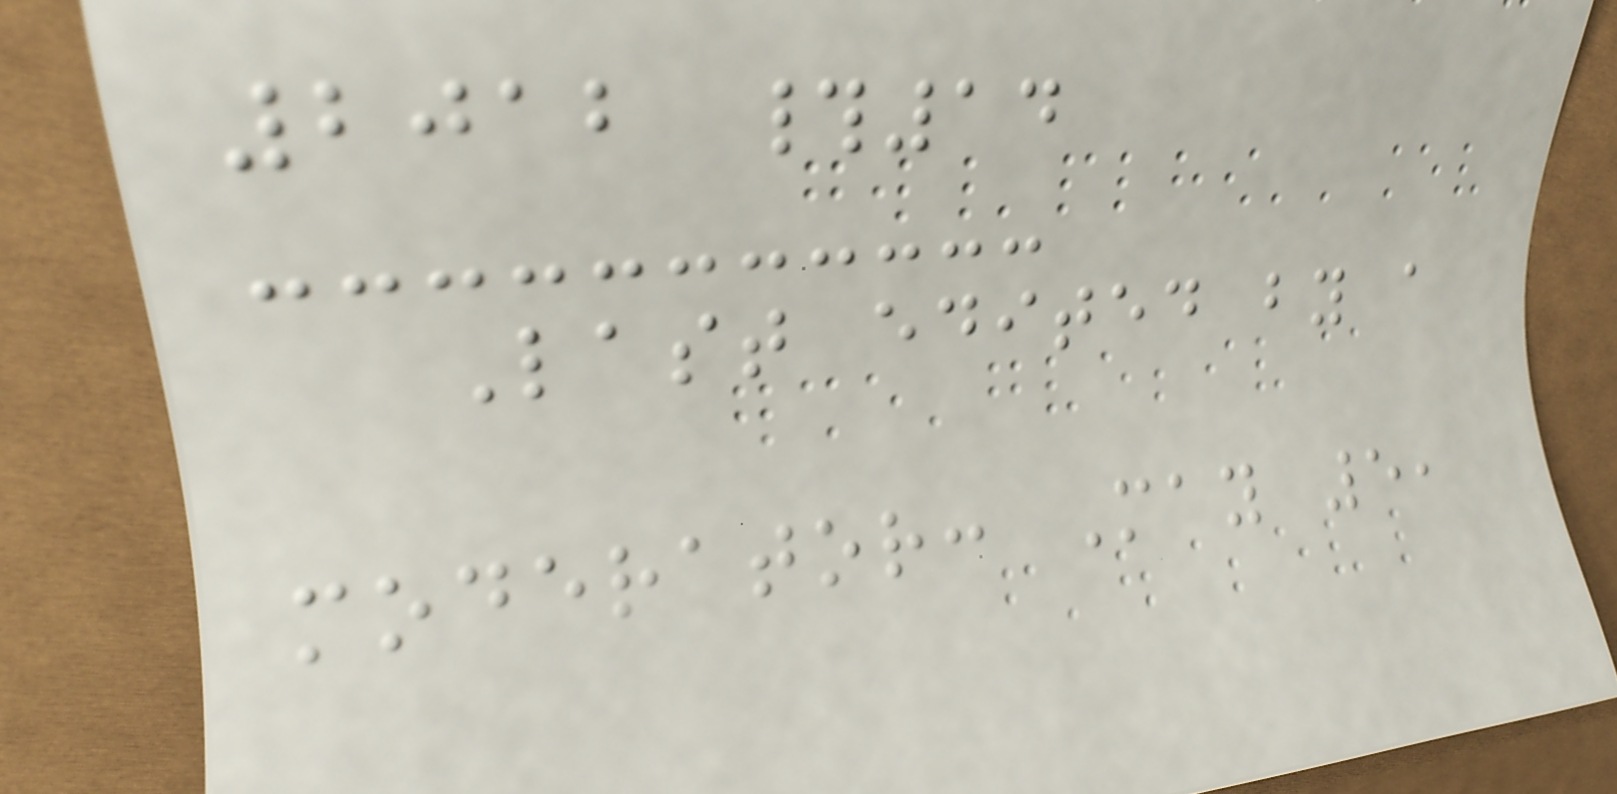2012 #14
Last edited by a
moderator: May 5,
